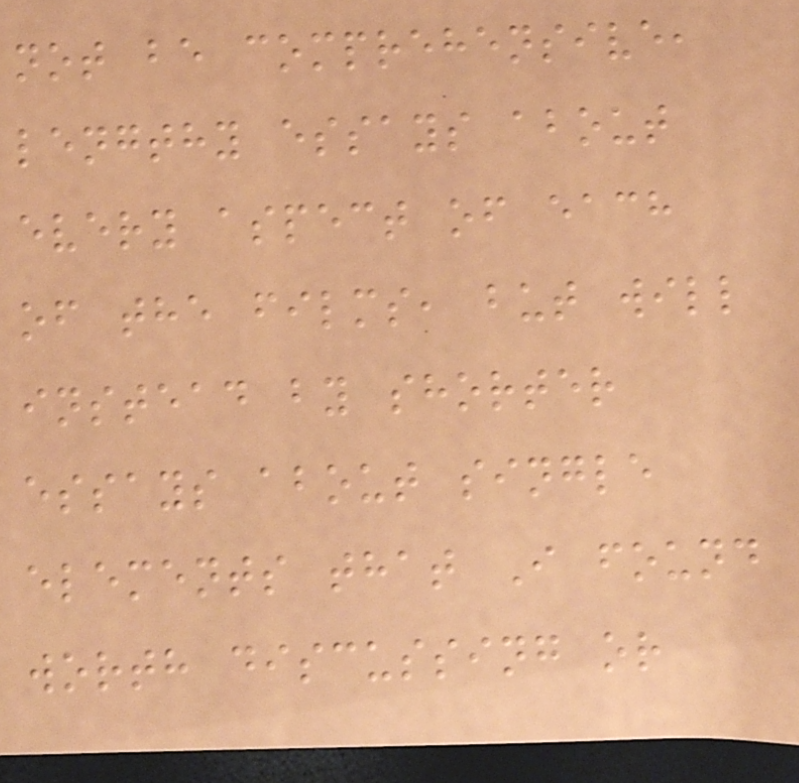not be comprehensive,
lengthy essays about
every aspect of each
of the films, but will
instead by shorter
essays about single
elements that I found
worth discussing or
